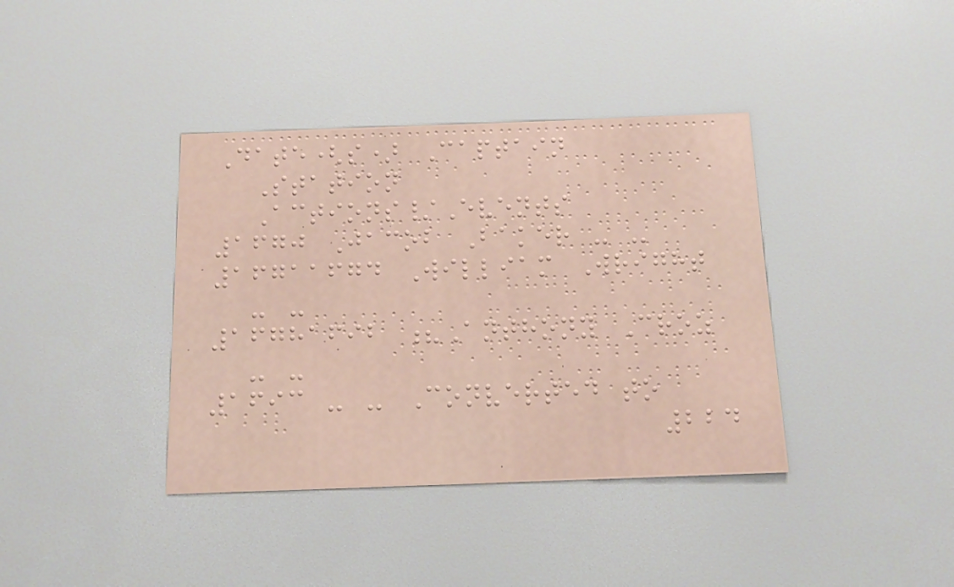Date(s) Captain
Station
Actions/Events
1670 Jacob Baker - -
16711674 William Wright
- -
16781692 ?Anthony Croz
- -
1693 - - Converted to
224
